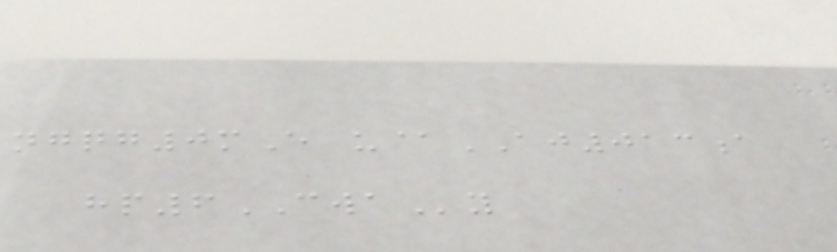ngqg0mE u@AJ013a
hp6CWAy
